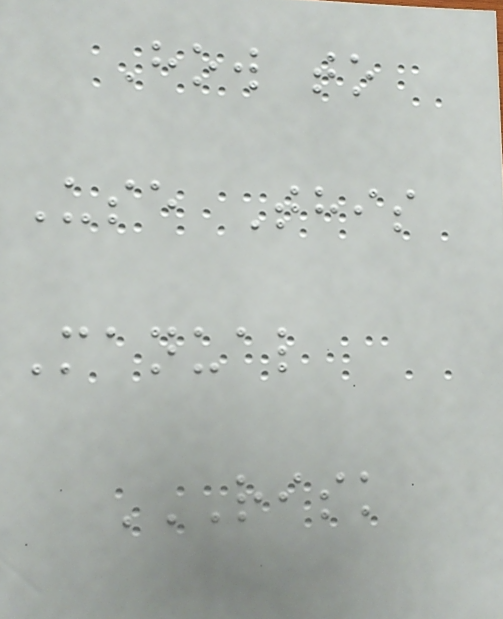How to
Use This
Manual
RISK
